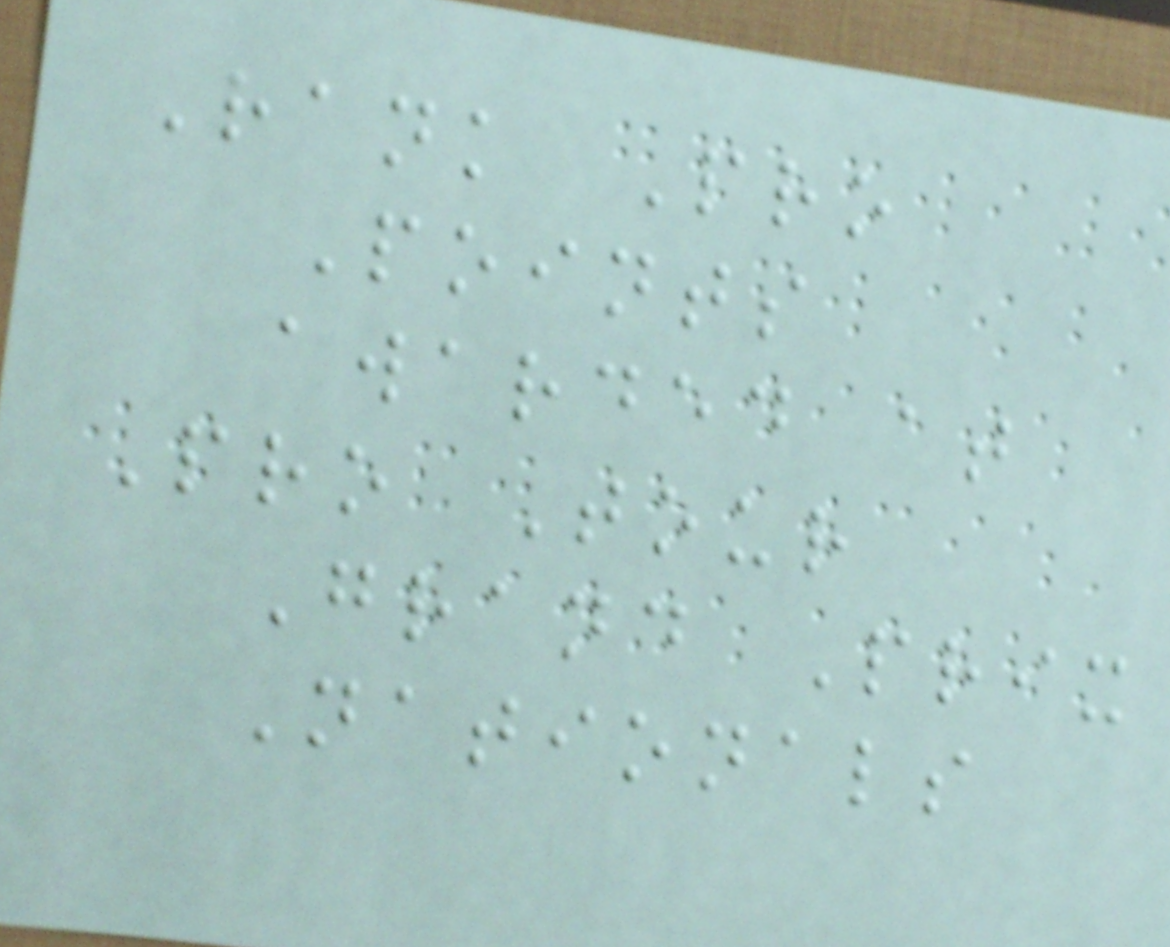Rank Pro
Points
awarded at
Pro Tour
Grand Prix
Nationals
